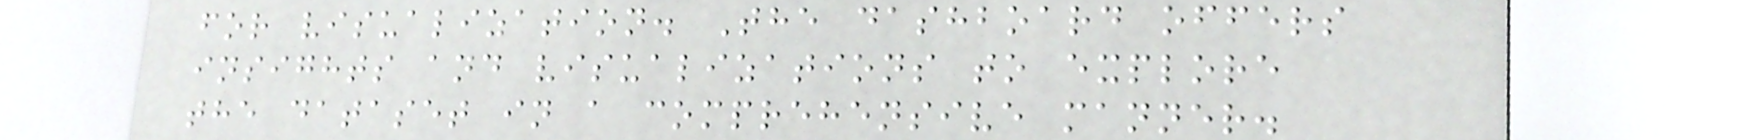for visualization. The dashboard offers
insights and visualizations to explore
the dataset in a comprehensive manner.
